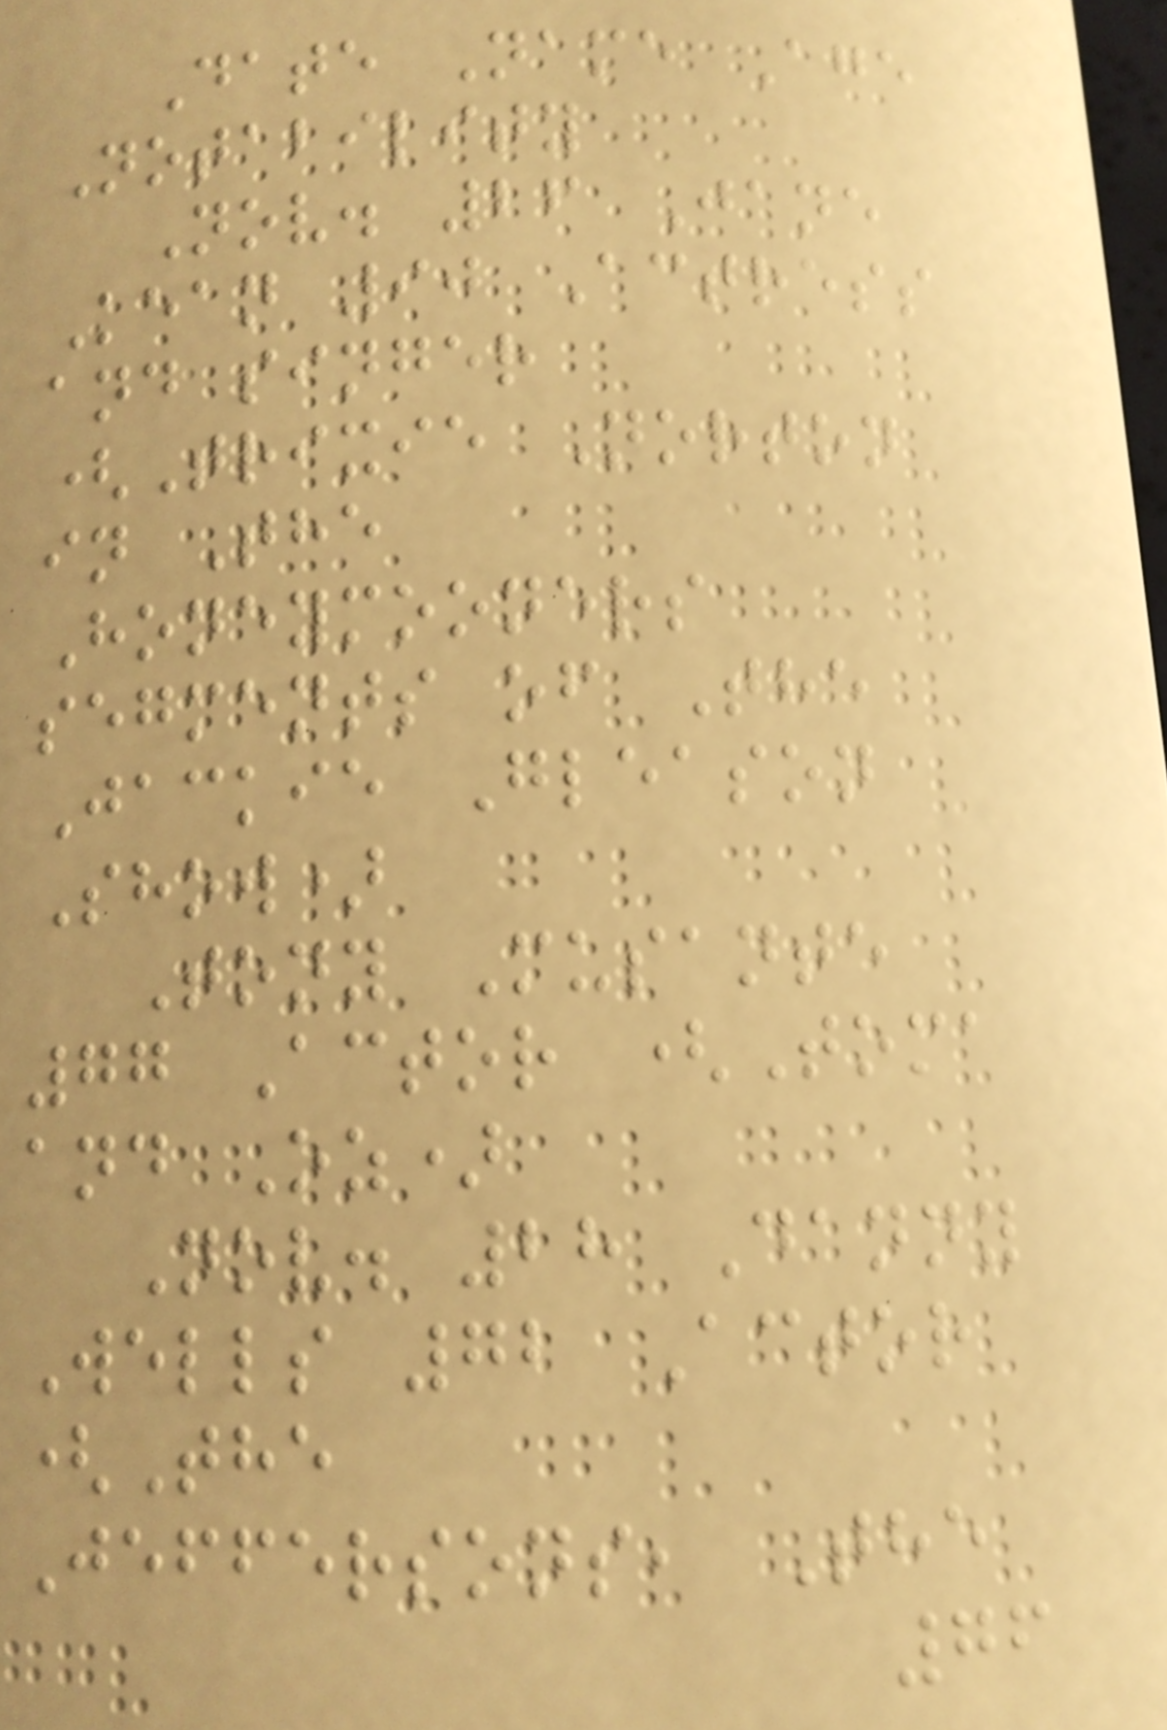Date Name Age
Notability
Nov. 26 Jane
Kean 90 Actress
and singer
(Trixie Norton
in The
Honeymooners
segments of The
Jackie Gleason
Show)
Tony Musante
77 Actor (Toma
and Oz)
Nov. 28 Danny
Wells 72 Actor
(The
Jeffersons, The
76
